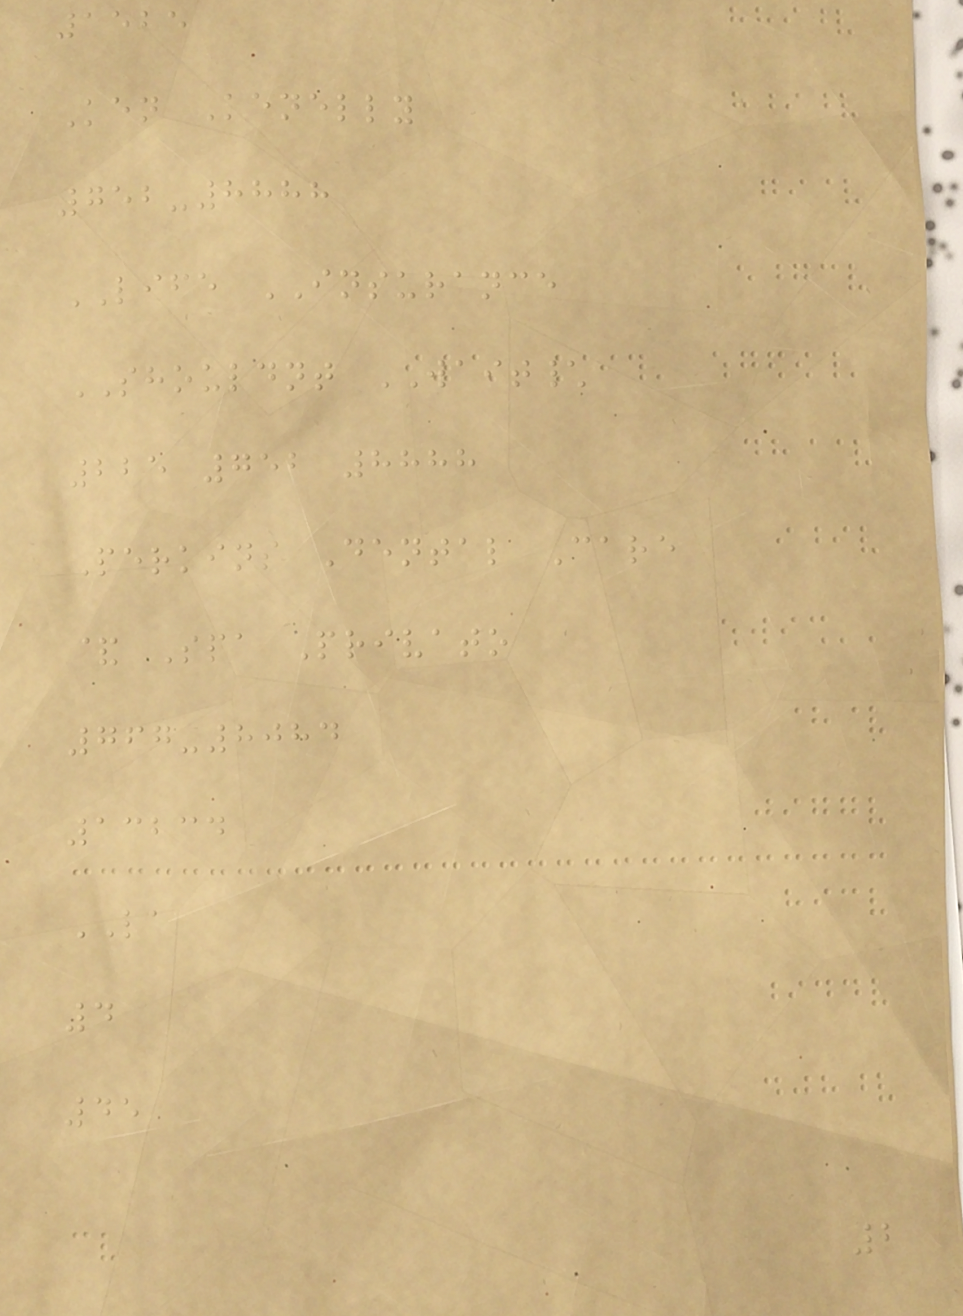1525
Ken Kenelly
752-8888
LIFE INSURANCE
SHOULDNT WAIT\
225 752 8888
Perkins Dental Care
& Spa Privato
767-8084
13234
LA
4
45
2
